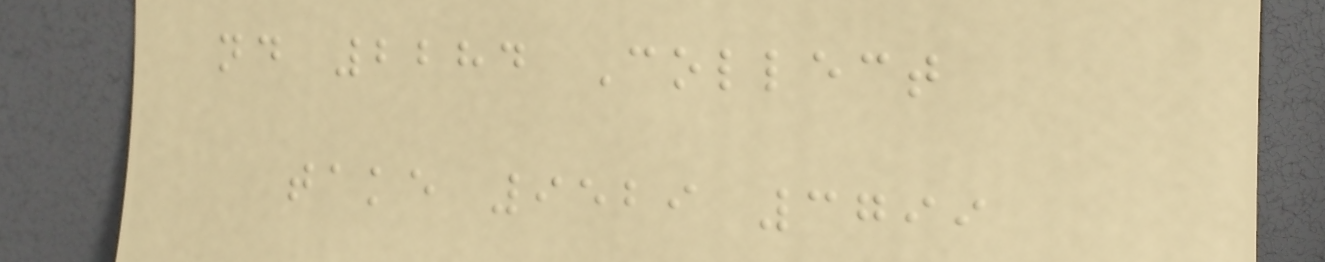nd 2284 Collect
take 9529 3799
